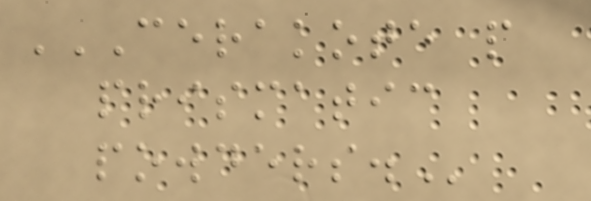CERAKOTE P
PRISMATIC
POWDERS.
